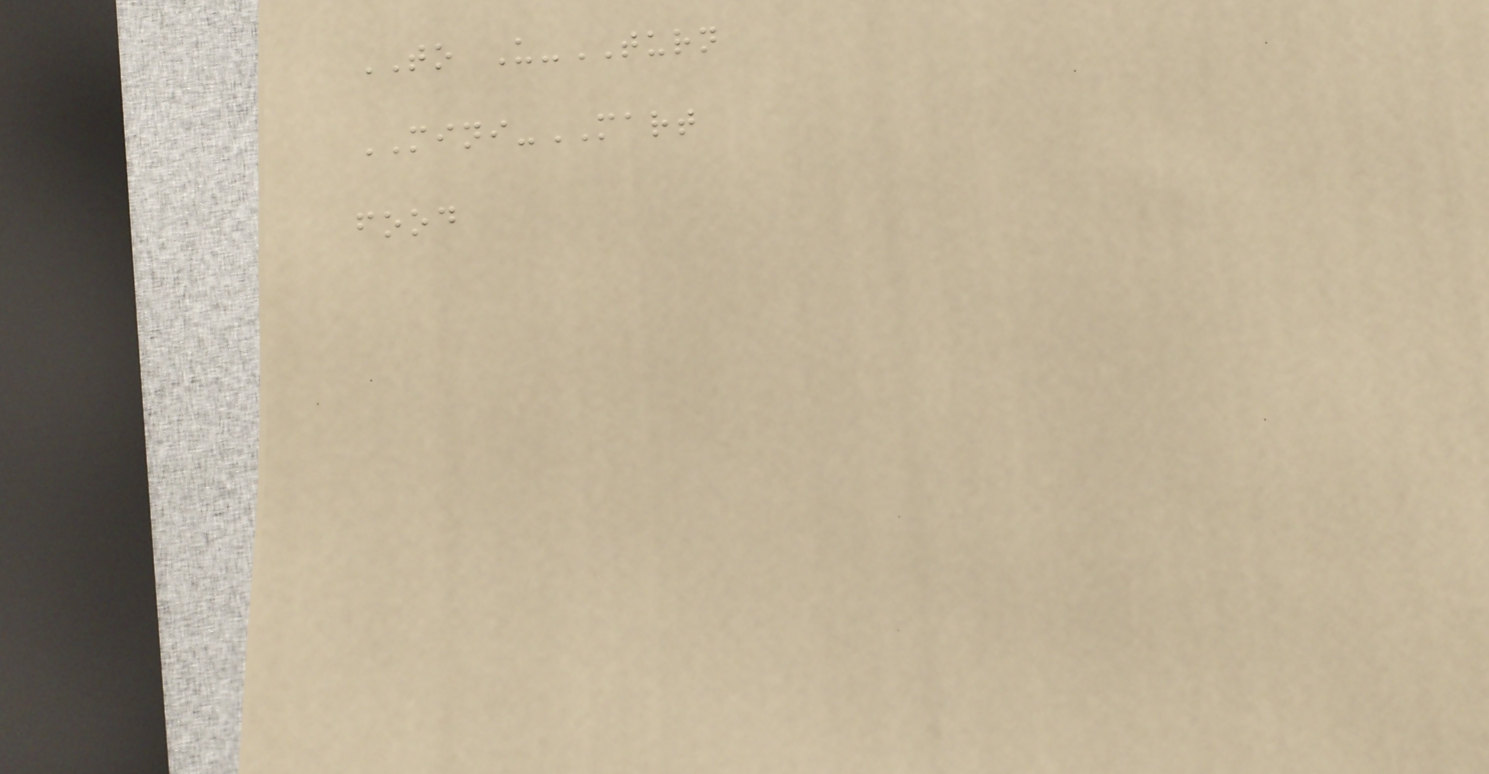TO U-TURN
MINI-MART
food
